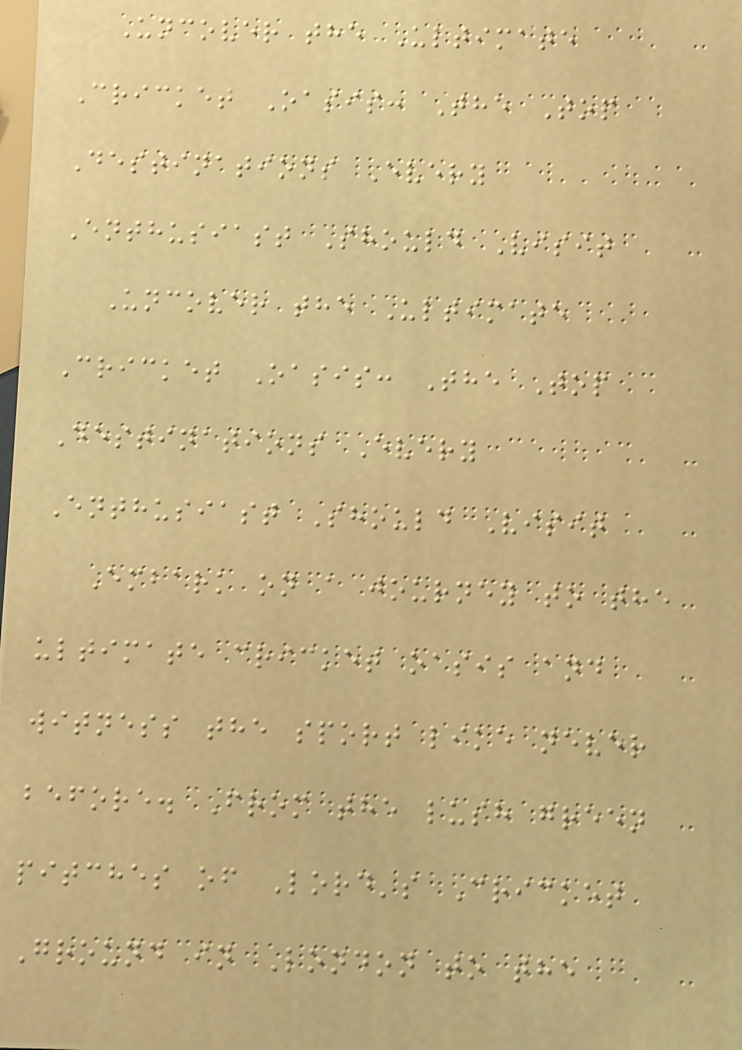Uncover the Ultimate
Cricket Oasis: The Top
Destinations Every
Enthusiast Should Visit
Uncover the Ultimate
Cricket Oasis: The Top
Destinations Every
Enthusiast Should Visit
Embark on a journey to the
ultimate cricket oasis and
witness the sport like never
before. From the lush green
pitches of Lord's Cricket
Ground in London to the
